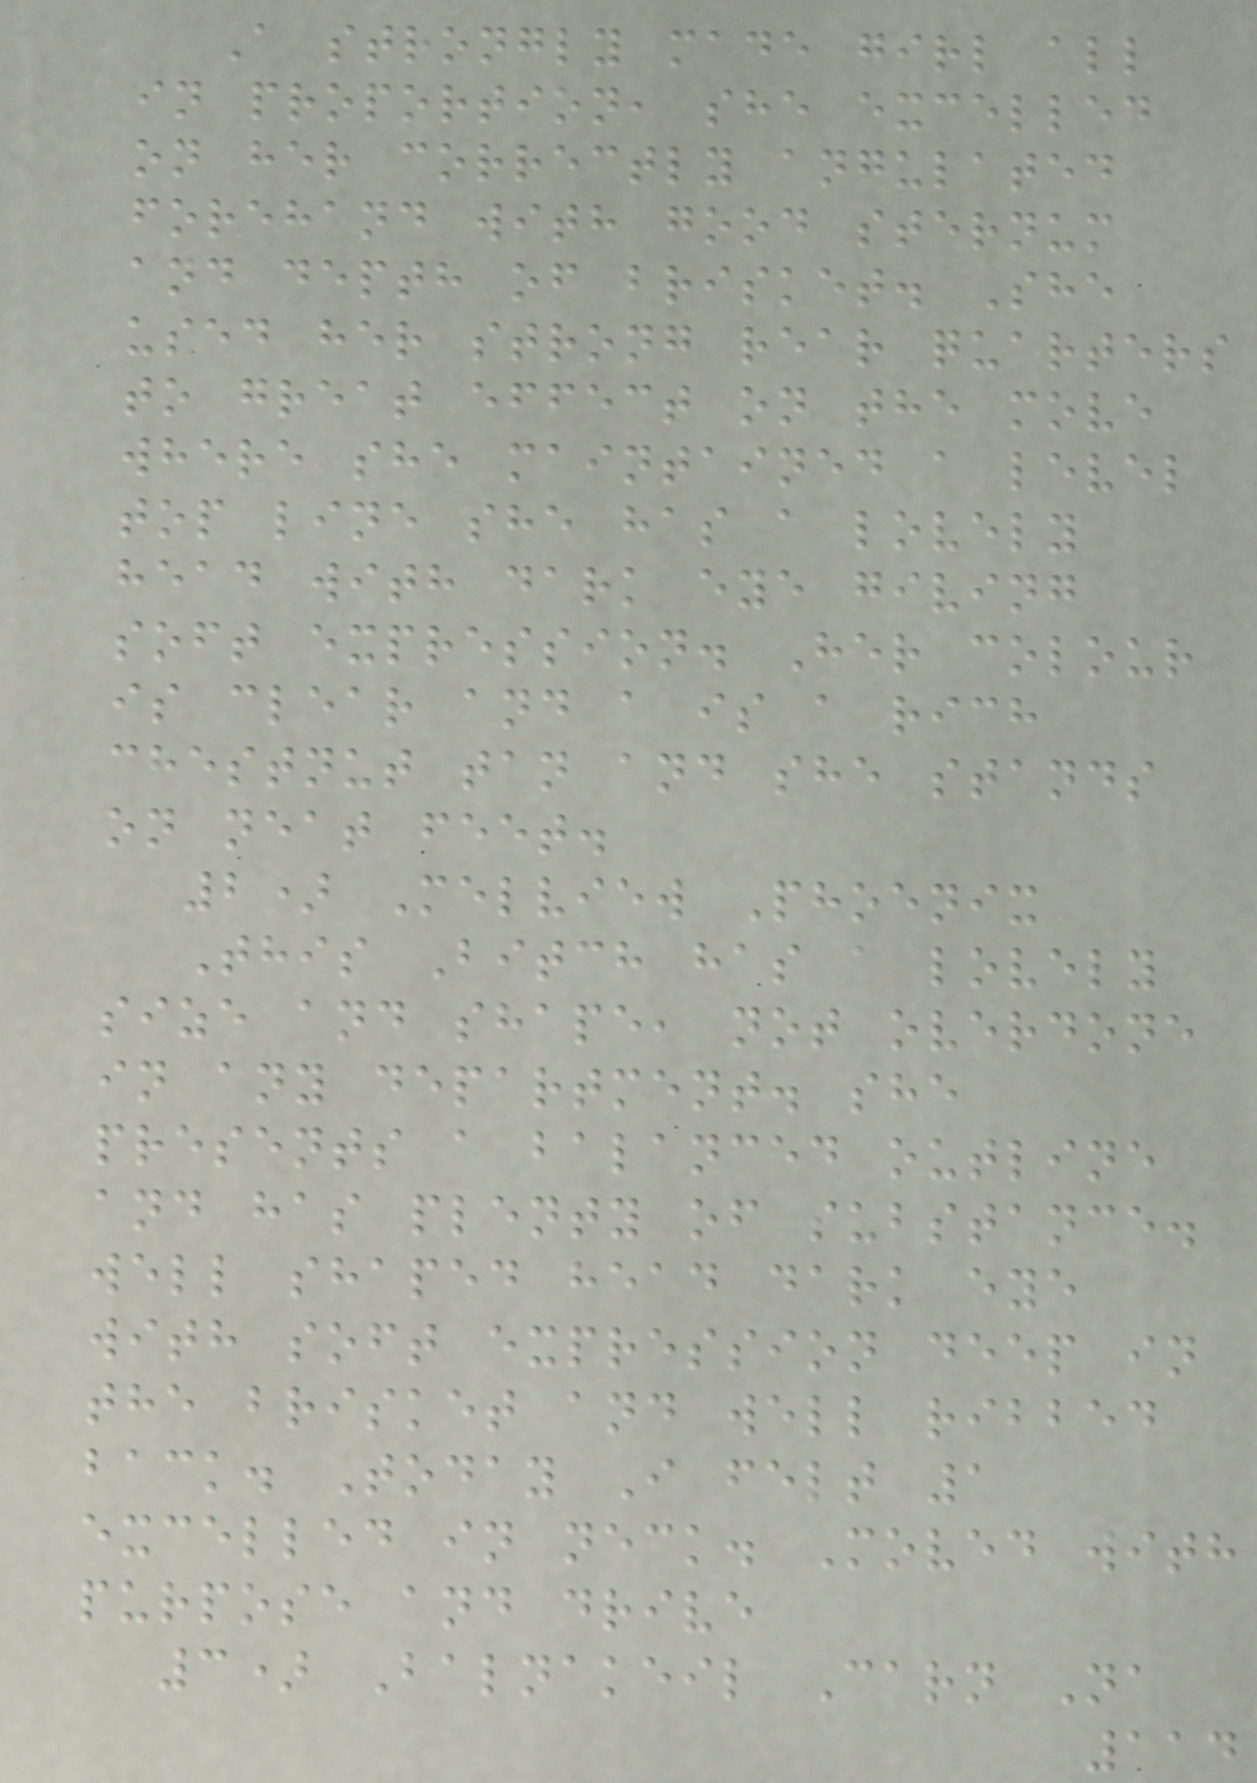A strongly made girl all
in proportion, she excelled
on her correctly angulated
forehand with good sternum
and depth of brisket. She
used her strong rear quarters
to great effect on the move
where she maintained a level
top line she has a lovely
head with dark eye giving
soft expression. Her colour
is clear and a is a rich
chestnut tan and she stands
on neat feet.
2) Melview Phoenix
This Bitch has a lovely
size and shape, not overdone
in any department. she
presents a balanced outline
and has plenty of substance.
well shaped head dark eye
with soft expression deep in
the brisket and well ribbed
back. Today I felt 1
excelled in neck. Moved with
purpose and drive
3) Balnakeil Carn Na
114
